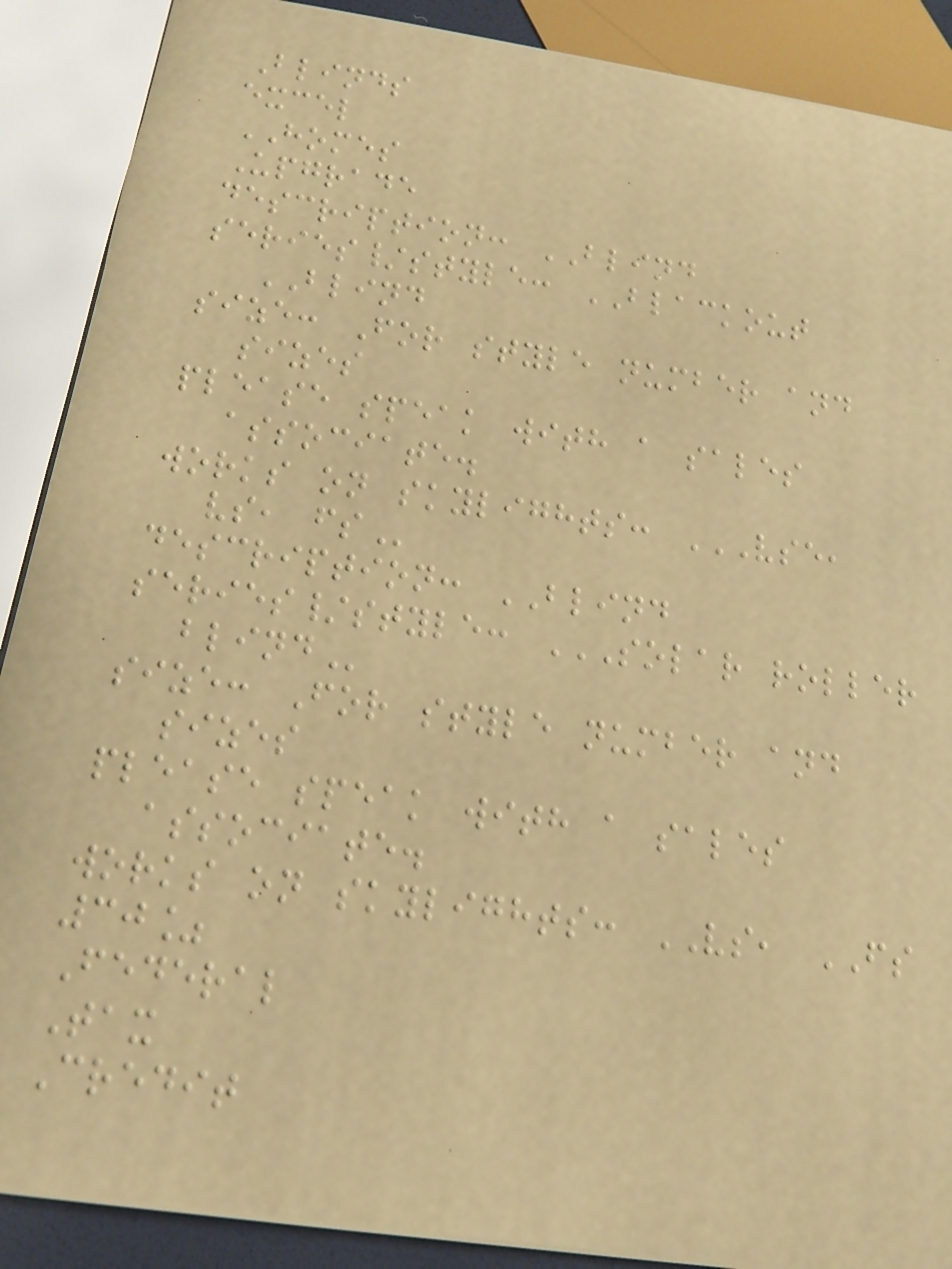Blinds
excel
HOMES
Upgrade
description: BLIND
series/style: BLACKOUT
BLIND
size: For style number and
sizes
please speak with a sales
associate.
works on skylights: VSE,
VS, FS
description: BLIND
series/style: SOLAR ROLLER
BLIND
size: For style number and
sizes
please speak with a sales
associate.
works on skylights: VS, FS
30%
Federal
Tax
Credit
